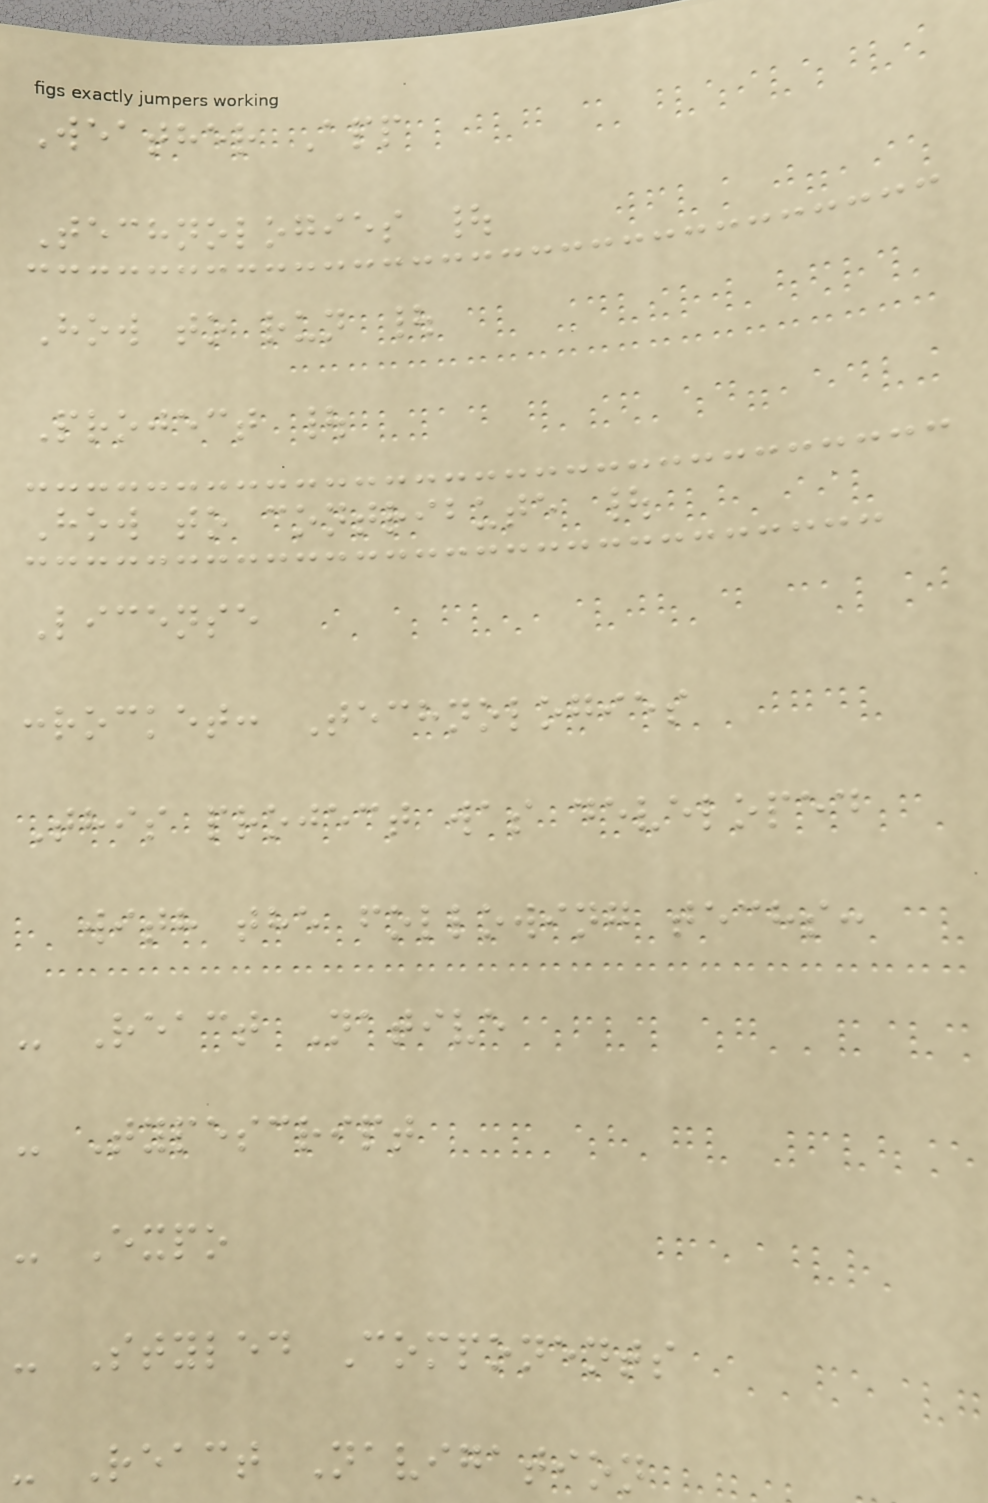Weather App
Technologies |
How to run |
Project |
How to contribute |
License
:rocket: Technologies
This project was developed
with the following techs:
- React Native
- Typescript
- Expo
- Styled Components
- React Navigation
